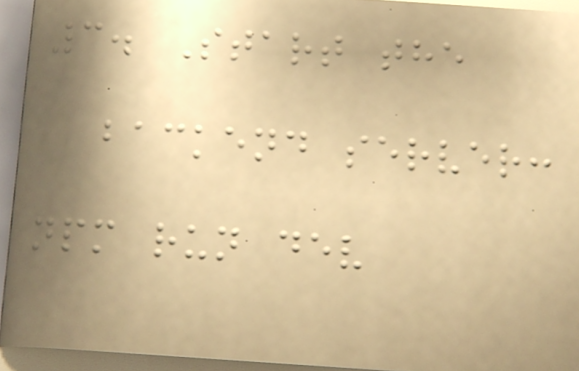3. Start the
backend server:
npm run dev
